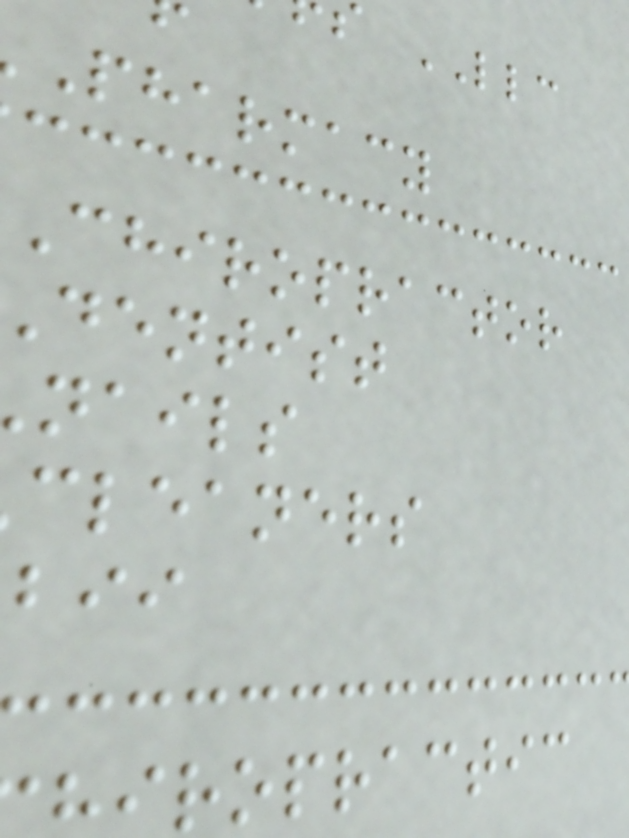LLC
pharmacy
chiropractor
dentist
nails
cleaners
ropractic
